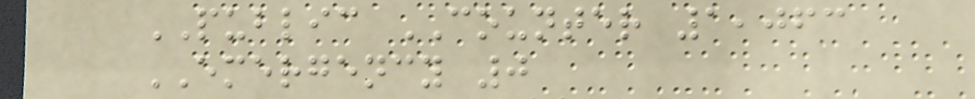PUBLIC COUNTER 1,063
EMERGENCY 0
